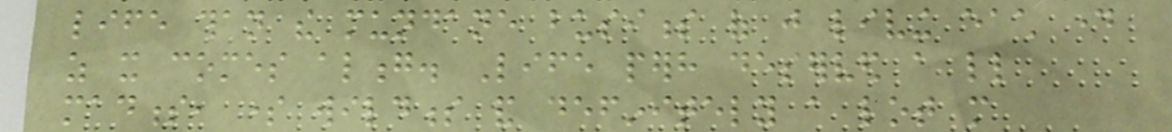life than the mundane business of just living each day
as it comes along. Life perhaps deserved a little
madness, some wildness and definitely a lot more
